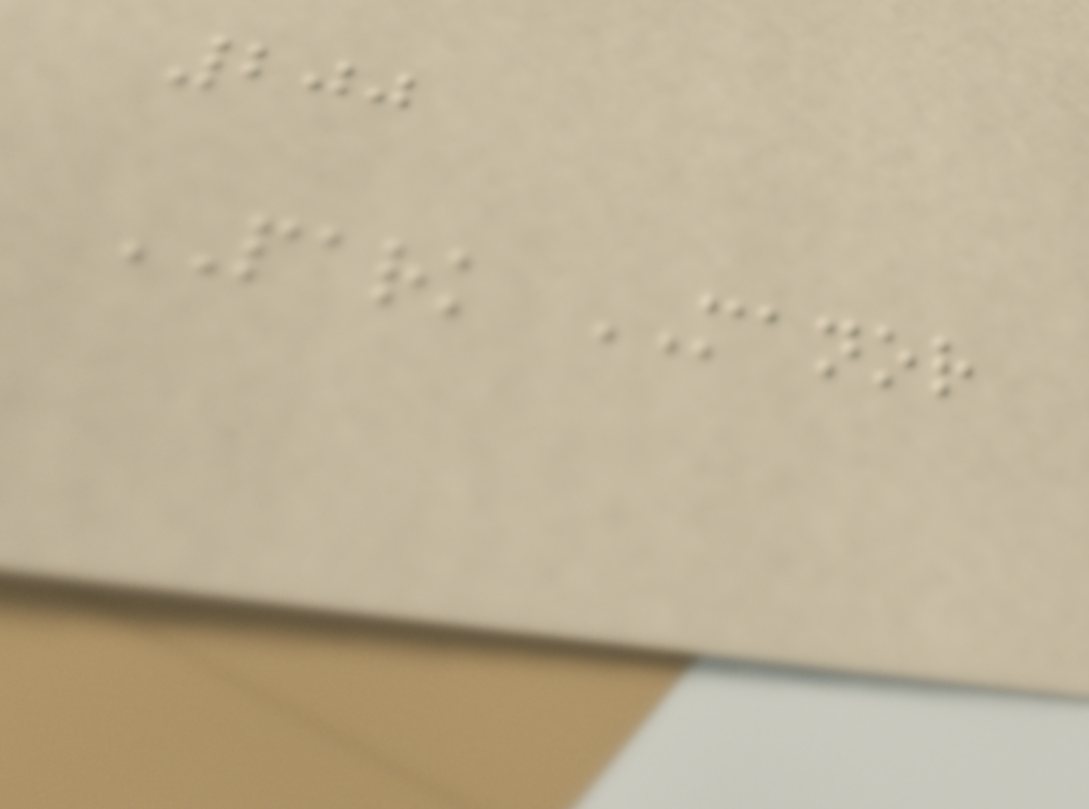200
PARK MANOR
